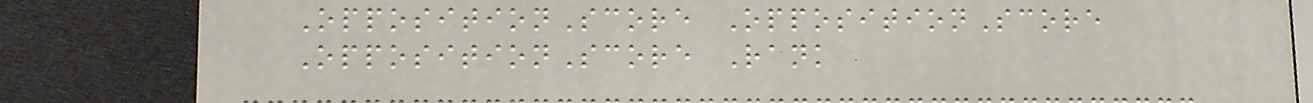OppositionScore OppositionScore
OppositionScore Rank
